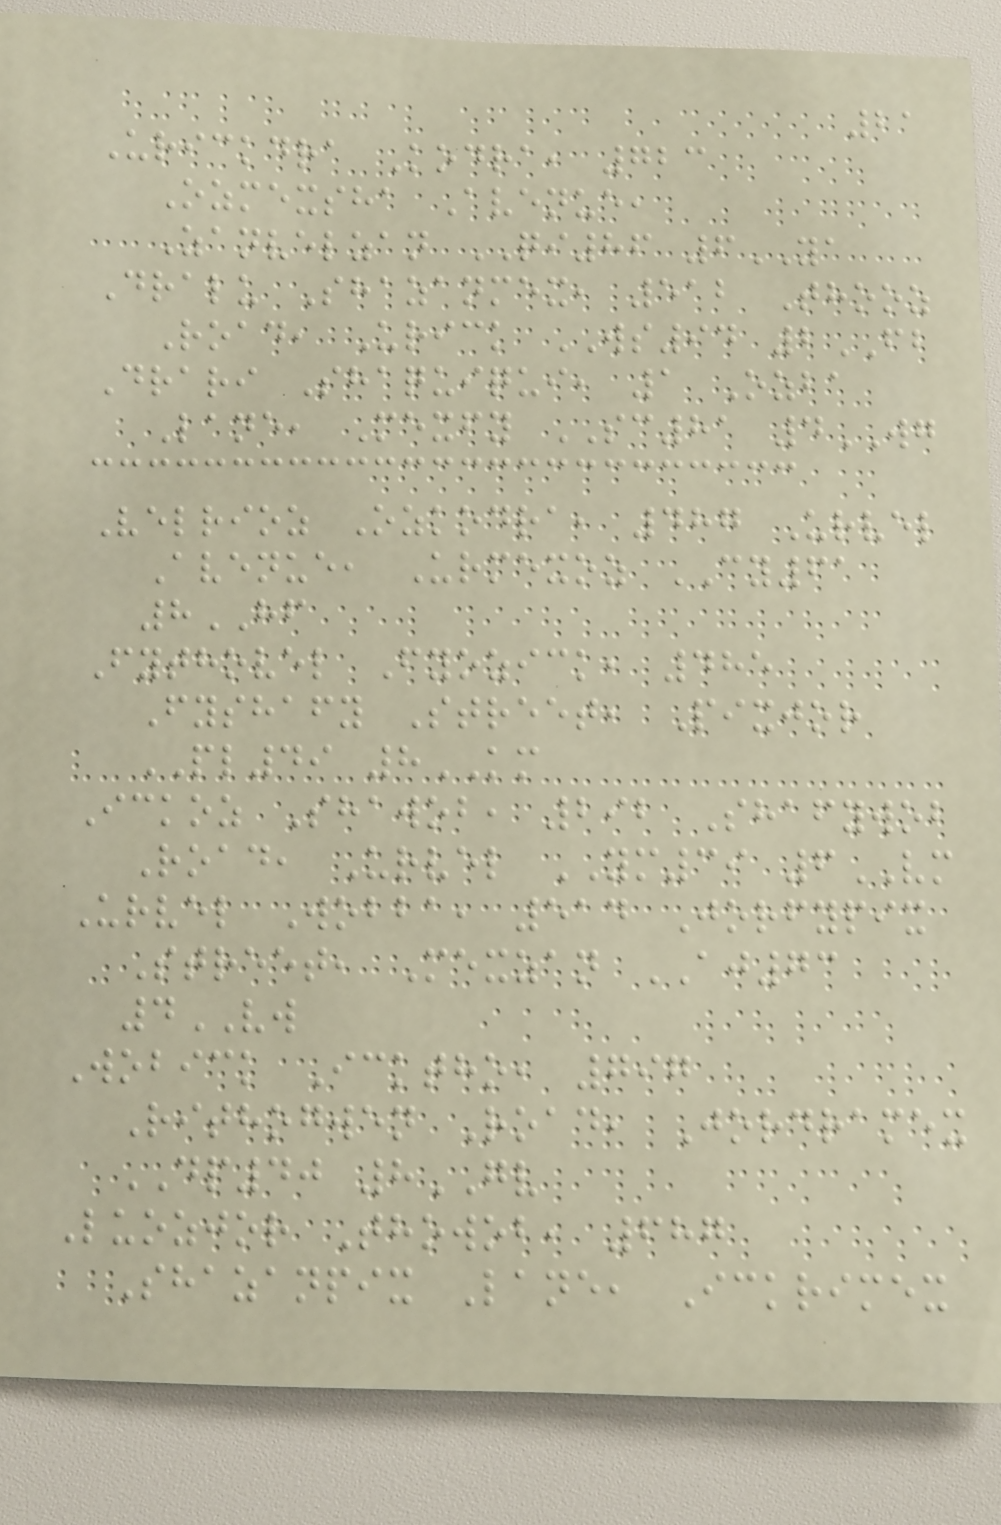21
Urickdra Kodra, 723
Ozmexsha Avenue,
Zanvelzan QI86 6YA
Dralu Shazanmex, 512 Thooz
Road, Urick WS94 2FB
Drari Shaquiqui, 1 Ozba
Lane, Mexfy SC81 4WG
Velrioz Ozkodra, 487 Urvel
Avenue, Urmexoz CY61
8HF
Fythovel Fyozick, 485
Fyshafy Street, Pixjor
PL49 8KM
Ickoz Shawob, 292 Shafywob
Road, Urvel YM39 6VM
Urvel Wobba, 514 Jorfypix
Street, Mexzan AJ73
4VW
Wobick Icktho, 797
Rithogwen Road, Jordramex
DP40 8GV
Luozjor Thowob, 687
Shazanpix Lane, Ickrimex
